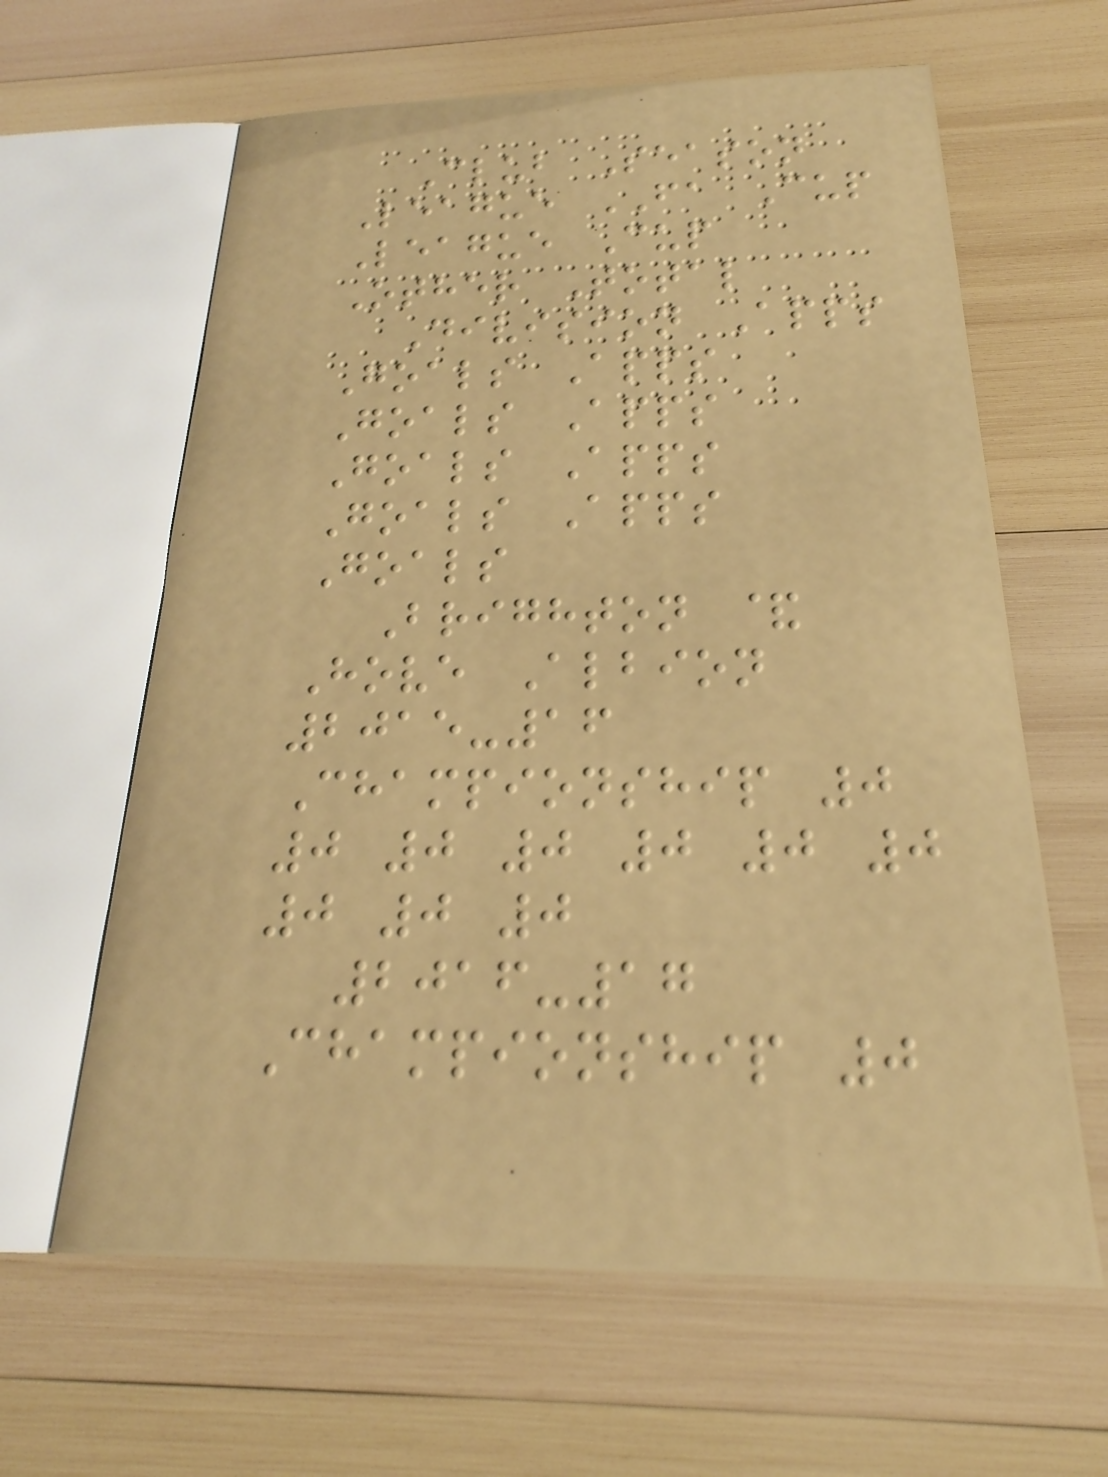Club Season
League FA Cup
League Cup
Other Total
Division Apps
Goals Apps
Goals Apps
Goals Apps
Goals Apps
Goals
Brighton &
Hove Albion
2015-16
Championship 0
0 0 0 0 0 0
0 0 0
2016-17
Championship 0
